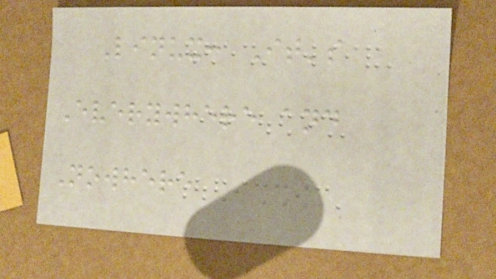Linux: It's
Everywhere and
Nowhere
